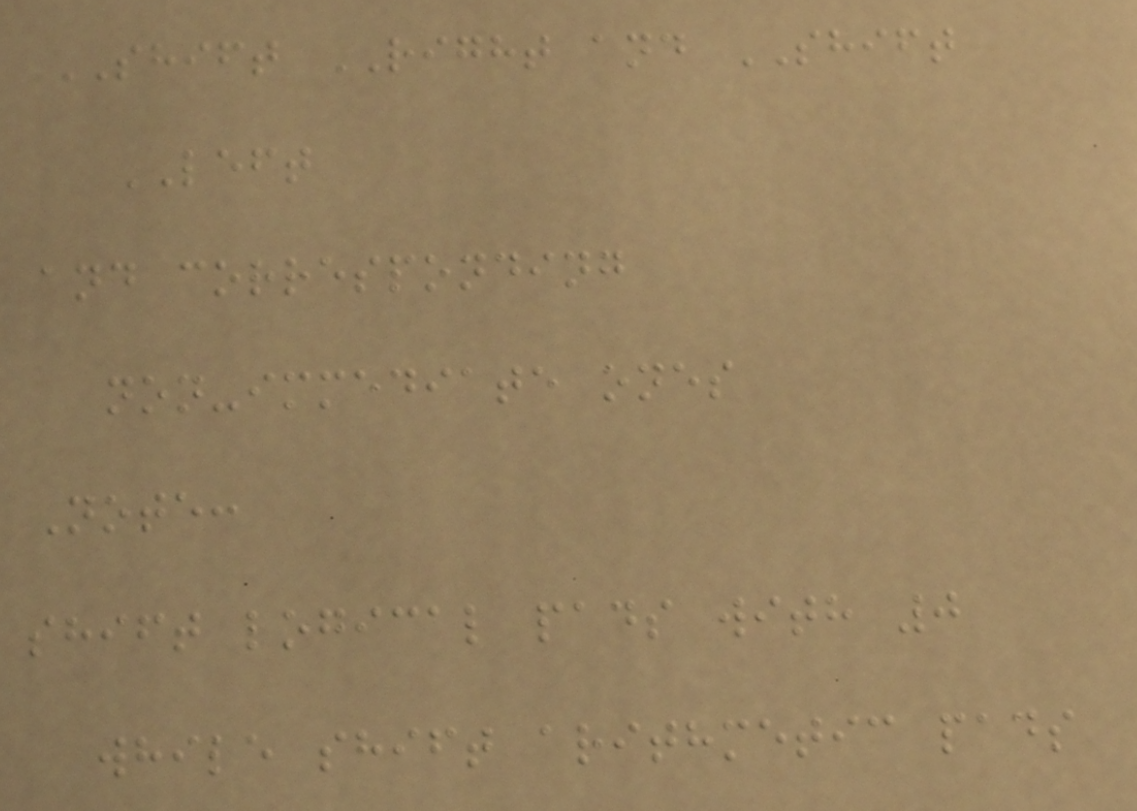SHIFT RIGHT and SHIFT
LEFT
and corresponding
non-immediate ones
Note:
shift logical pads with 0
while shift arithmetic pads
